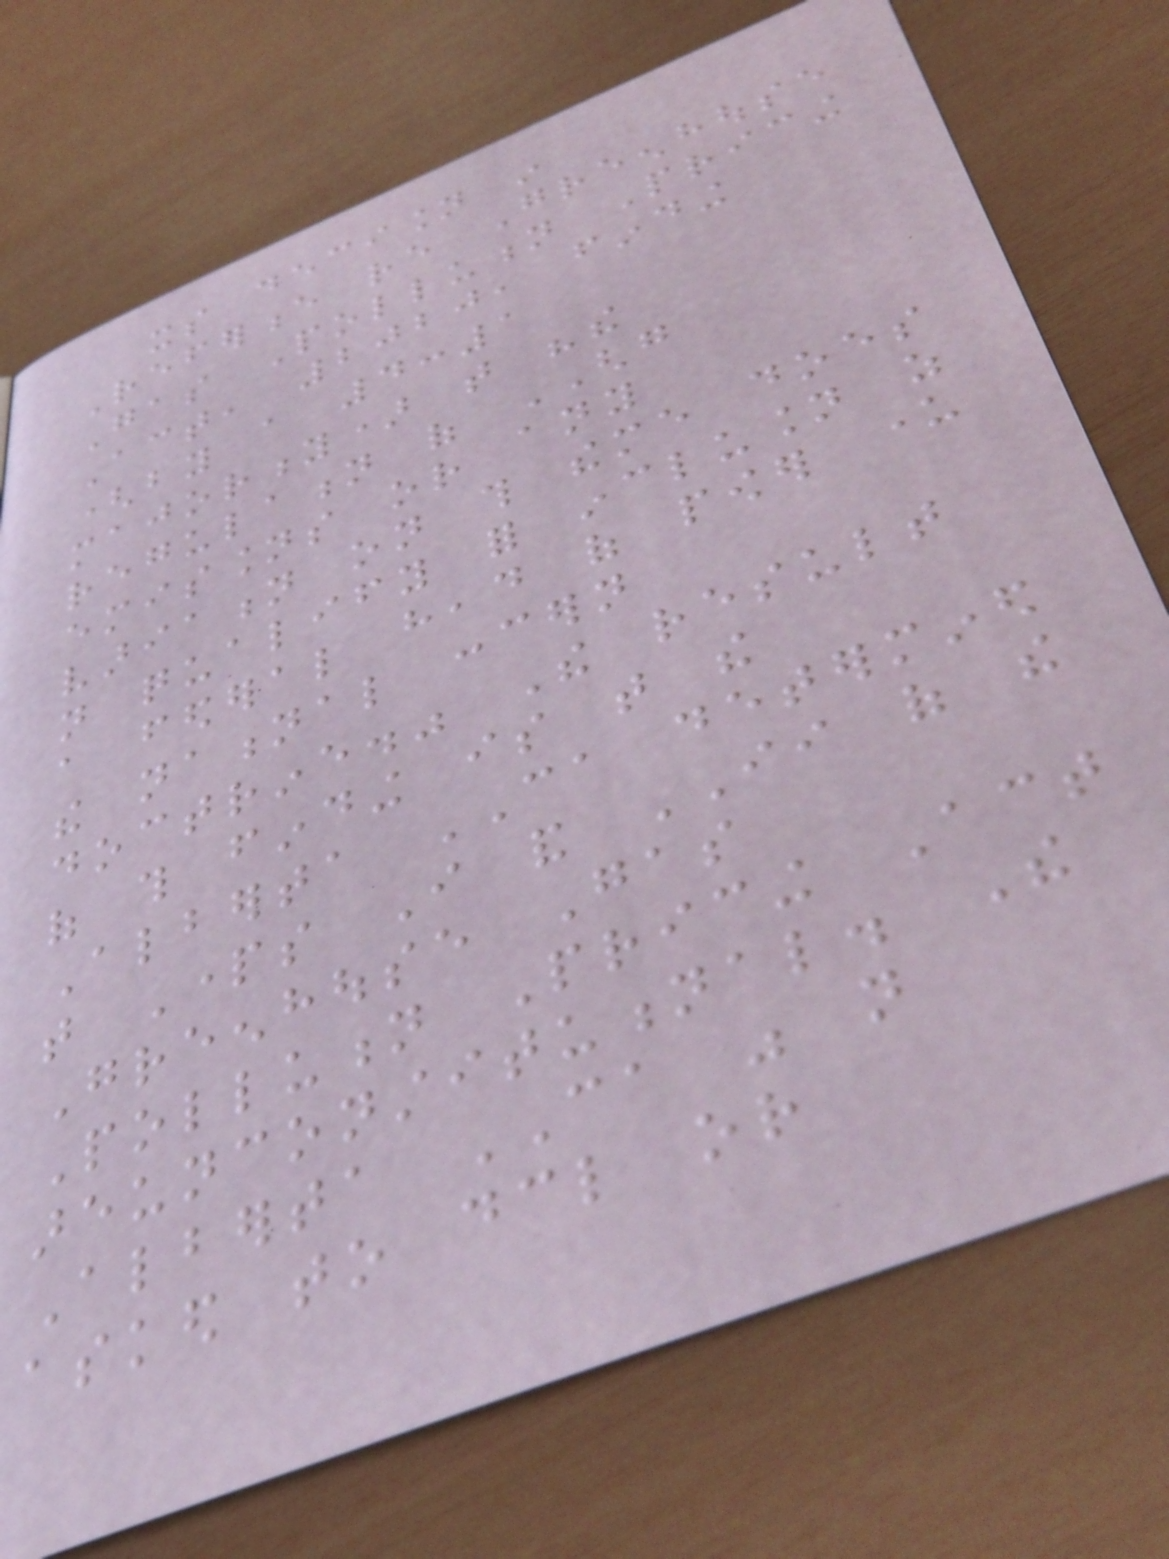its decision in
Reference re Greenhouse
Gas Pollution Pricing
Act, 2020, finding
(by a 4:1
majority) that "the
regulation of GHG
emissions or any
variation on this theme does
not qualify for inclusion as
a federal head of power under
the national concern
doctrine." The result
of this finding is that the
Alberta CA determined
that Parts I and II of the
Greenhouse Gas
Pollution Pricing Act
areunconstitutional. The
Alberta CA was not
asked to declare or
